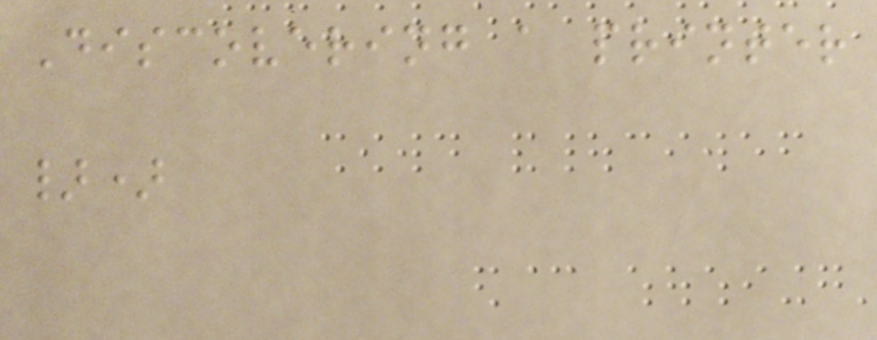Discovering a printer
})
